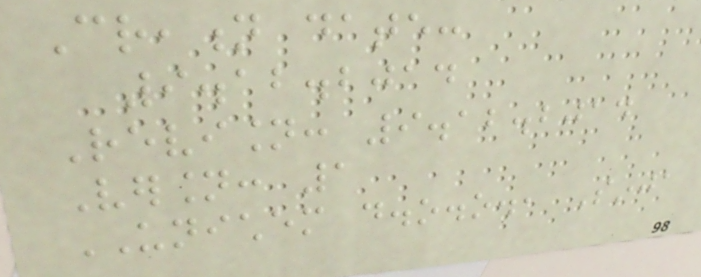Creation date:
9.12.2014
Revision: 9.12.2014
Version: 1
UNICHEM d.o.o., Sinja
